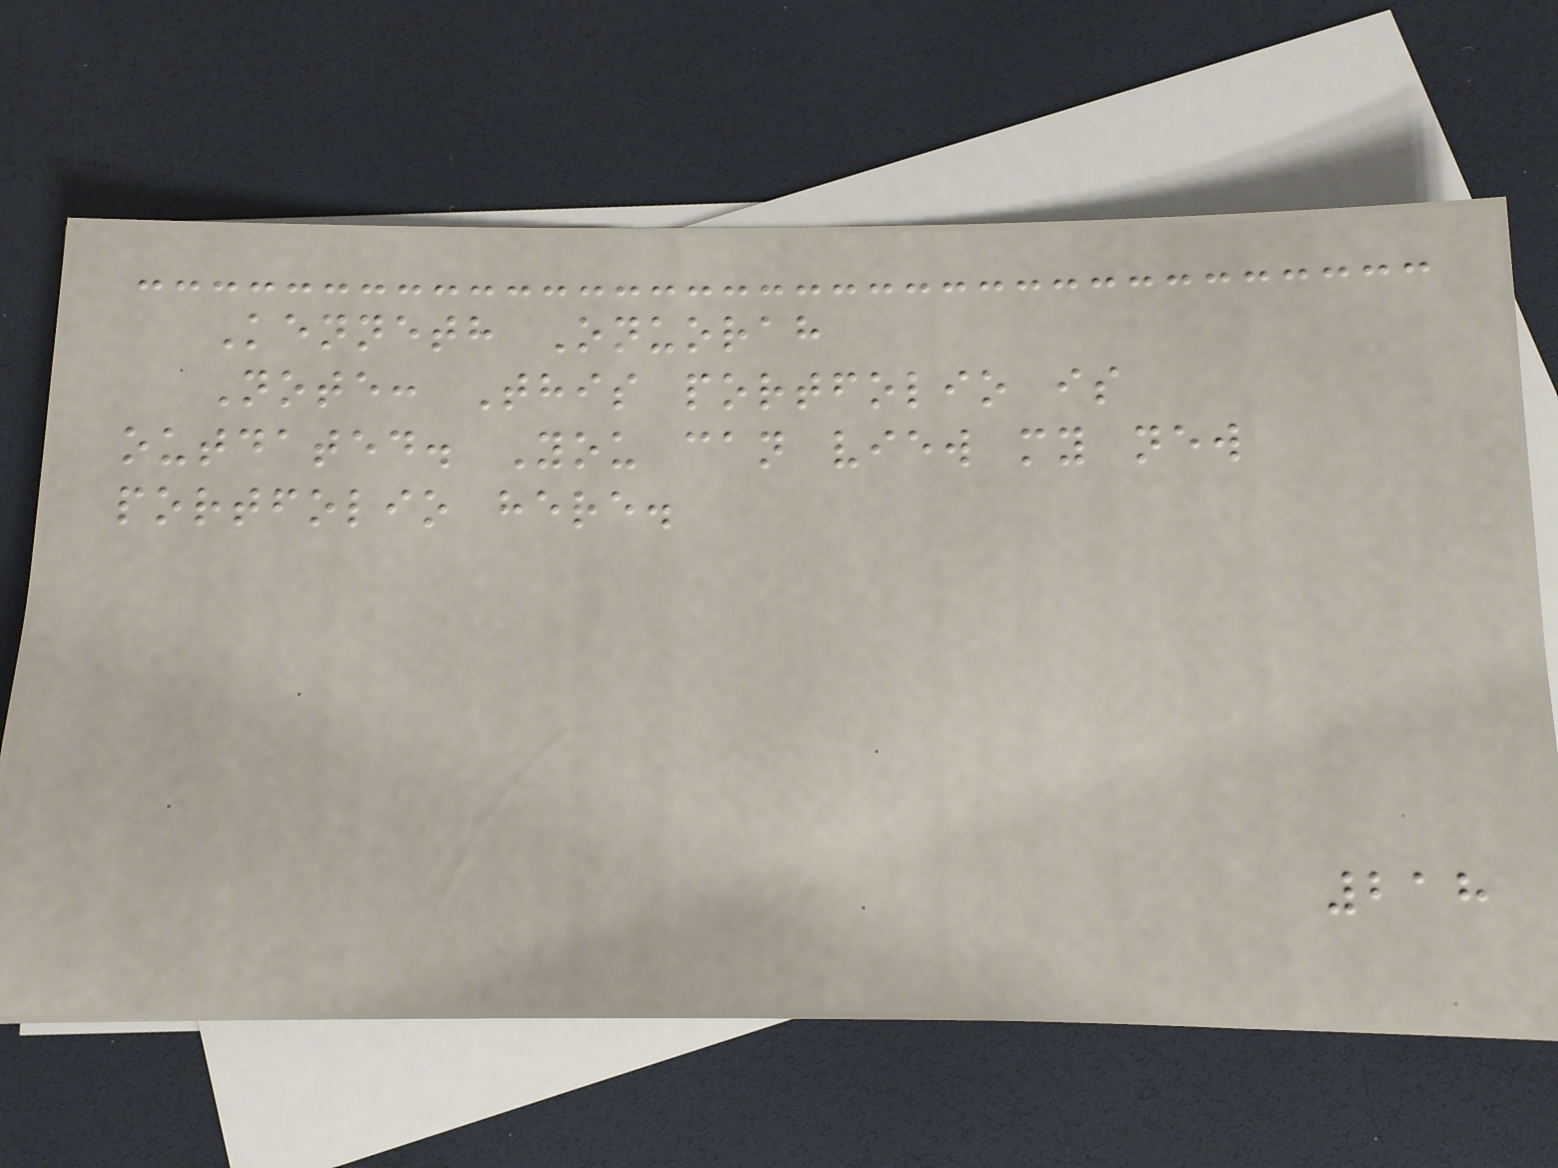Kenneth Onuorah
Note: This portfolio is
outdated. You can view my new
portfolio here.
218
